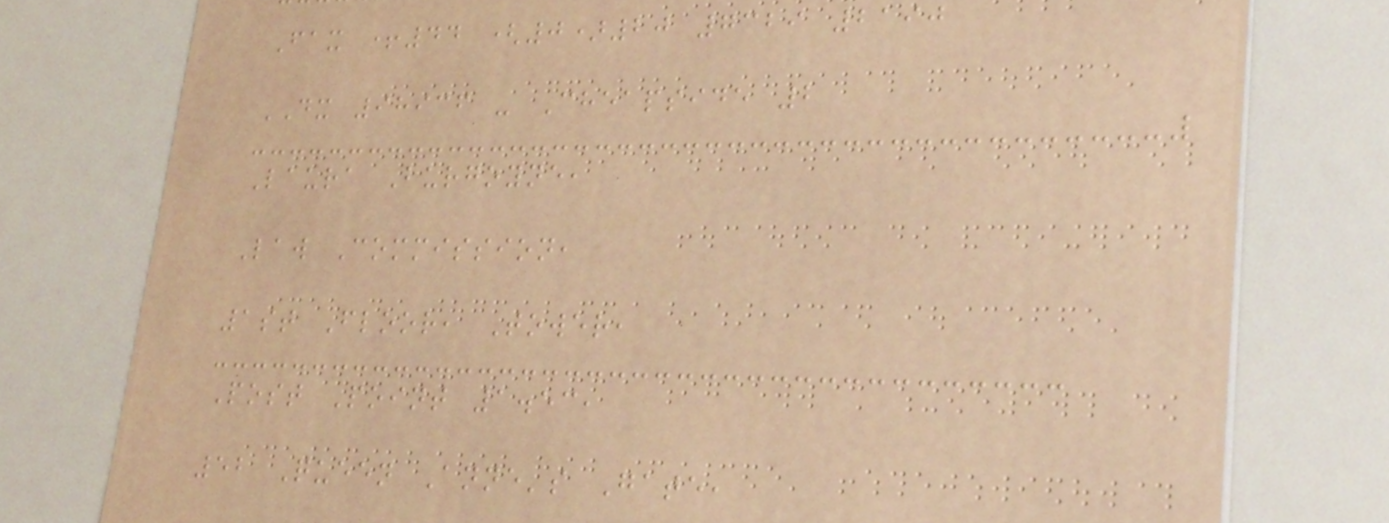Fax +44 (0)20 7329 2190
DX 98936 - Cheapside 2
Laura Burgoyne,
Law Commission,
1st Floor, Tower,
Post Point 1.53,
52 Queen Anne's Gate,
